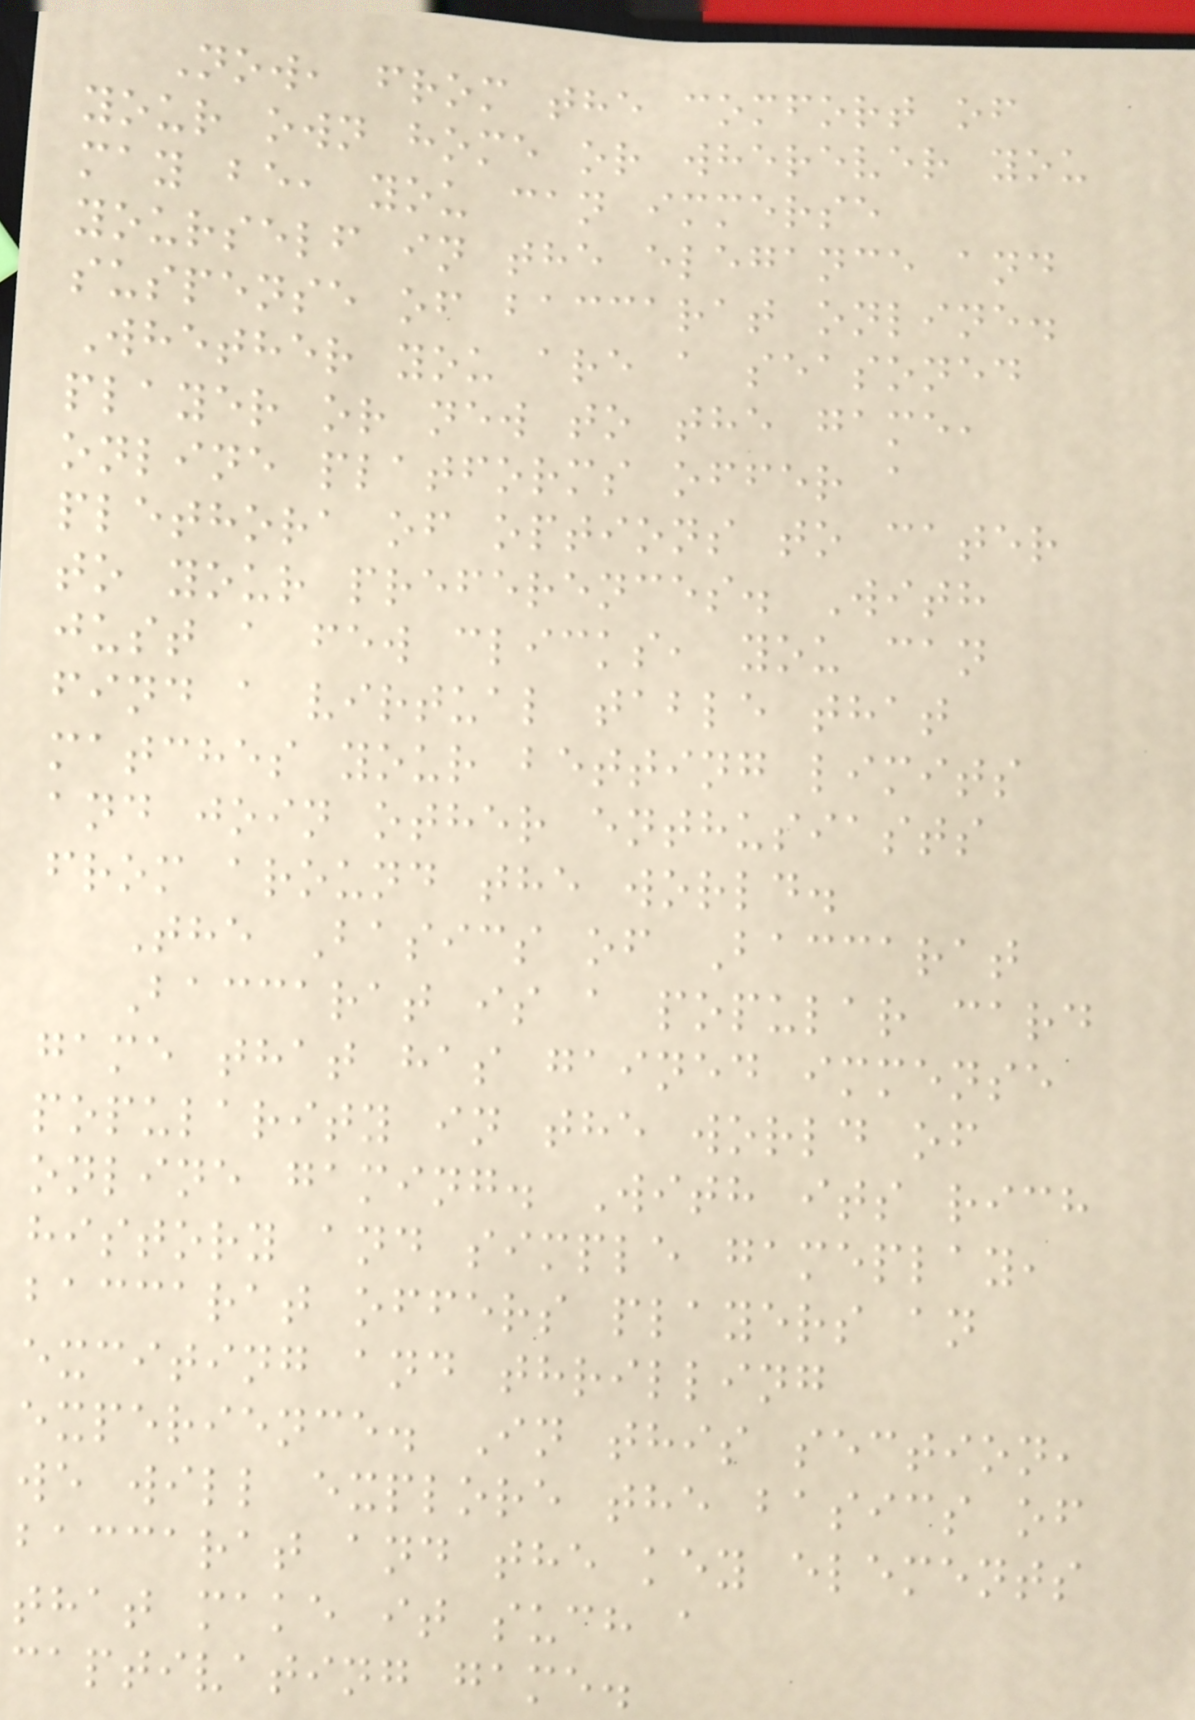Now, from the comfort of
your own home or wherever you
may be, you can immerse
yourself in the elegance and
suspense of baccarat online.
Whether you are a seasoned
player or new to the game,
online platforms offer a
plethora of options to cater
to your preferences. With
just a few clicks, you can
find a virtual table that
matches your betting limits
and join other enthusiasts
from around the world.
The Basics of Baccarat
Baccarat is a popular card
game that has gained immense
popularity in the world of
online gaming. With its rich
history and simple gameplay,
baccarat offers players an
exciting and thrilling
experience. In this section,
we will explore the basics of
baccarat and the key elements
that make it such a
captivating game.
